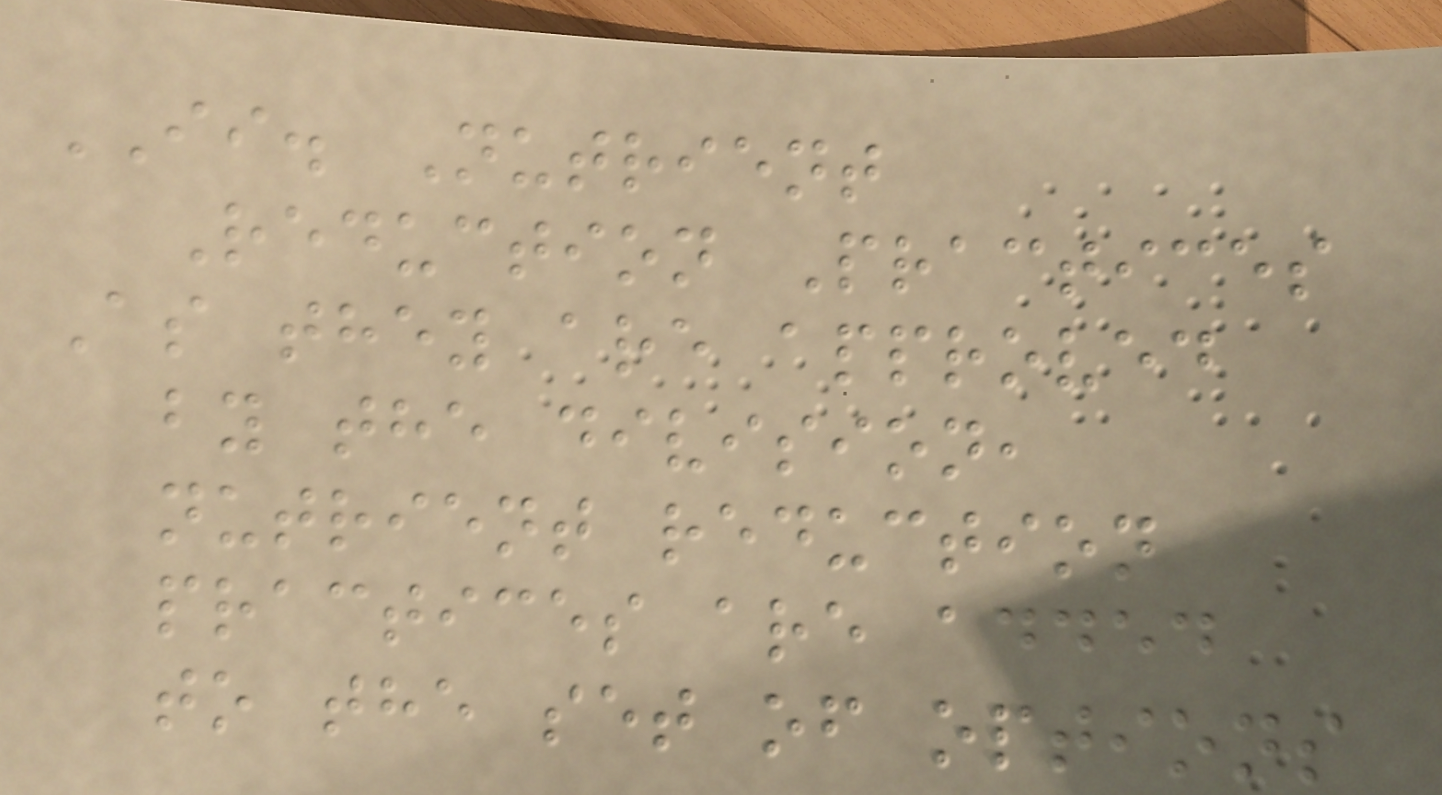II. Nutrient
Reduction Practices
As they are approved
by the division,
nutrient reduction
practices are added
to the set of options
